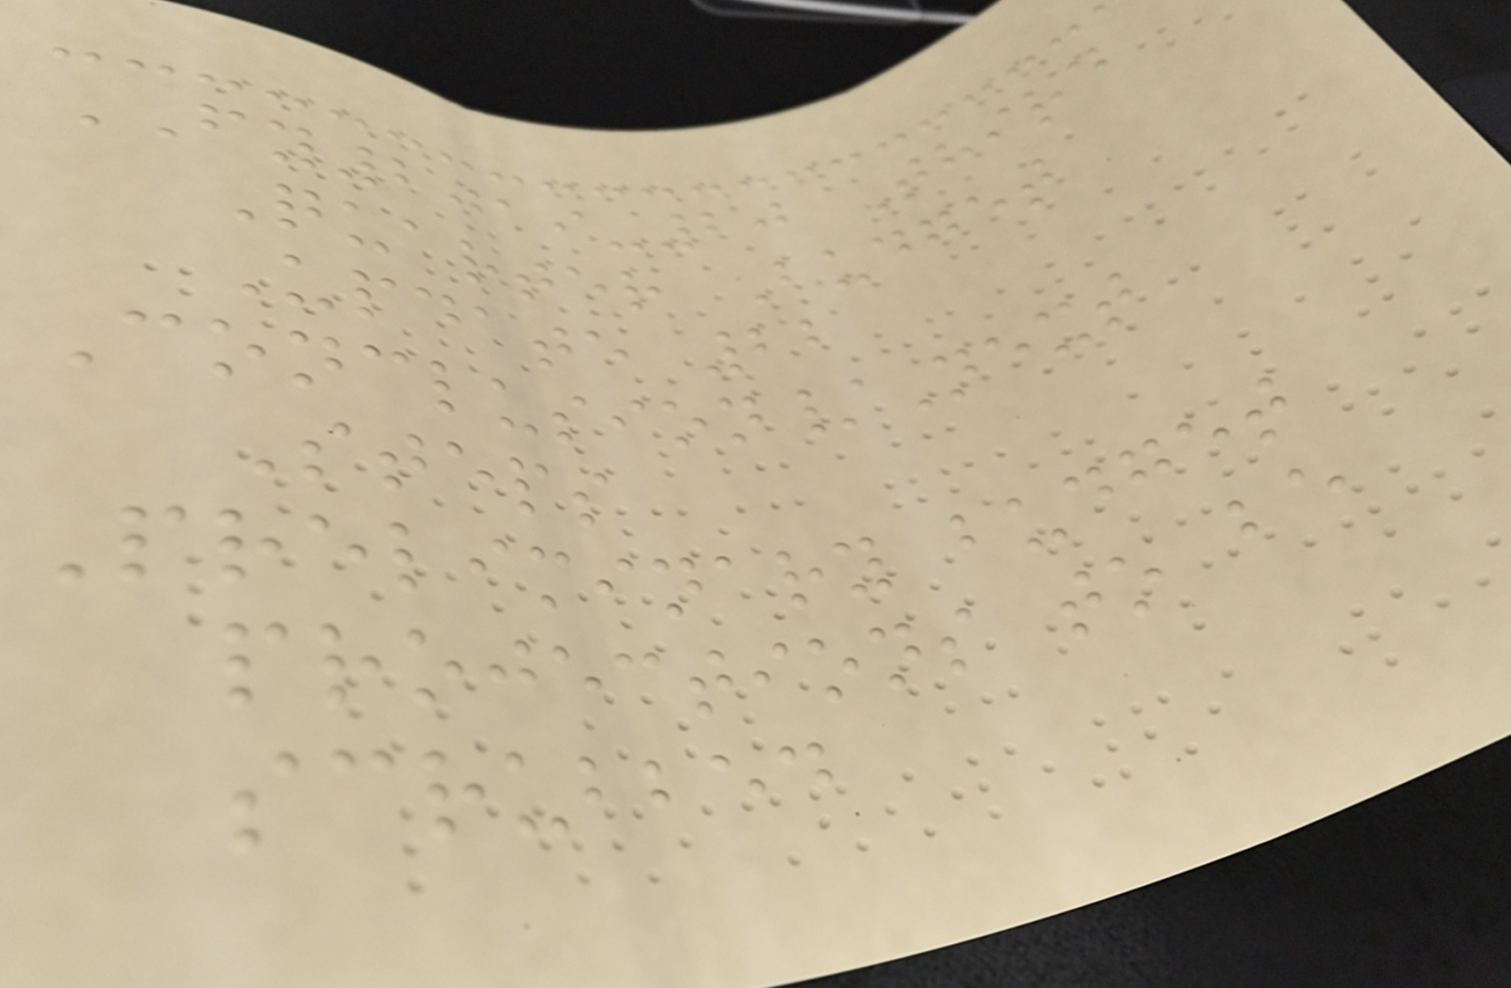FY2019-20 Third
Quarter Budget
Update 22
Conclusion/Next
Steps
Preliminary budget
projections to be
scrubbed
